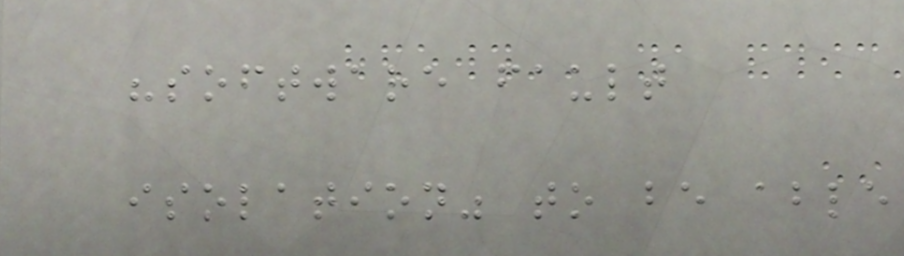"software fault
isolation" to be able
